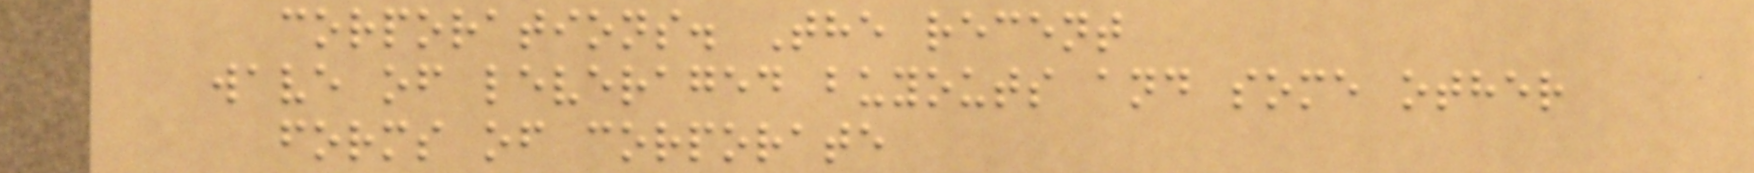corporations. The recent
wave of leveraged buyouts and some other
forms of corporate
